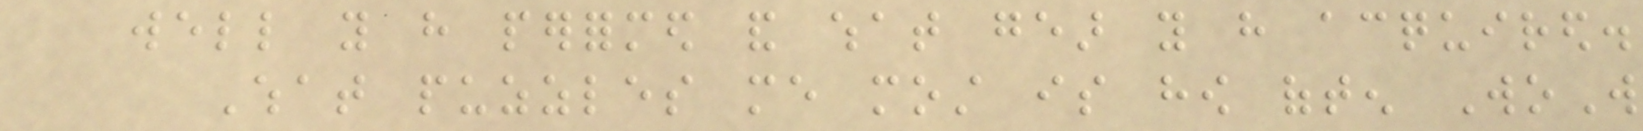well you have performed and what gear you have acquired.
What puzzles me most is how often WoW
